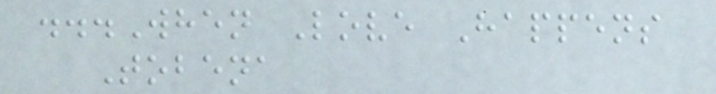...When Love Happens
Tobena
